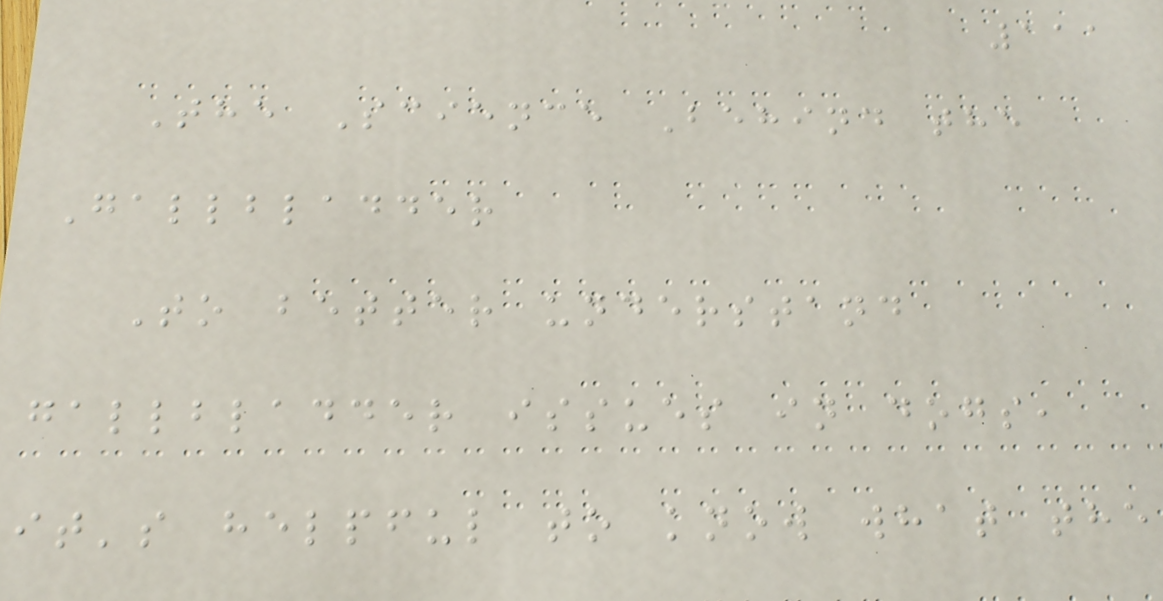111
The Science Behind the
Gallbladder
To better understand
gallbladder issues in dogs,
it's helpful to know what the
